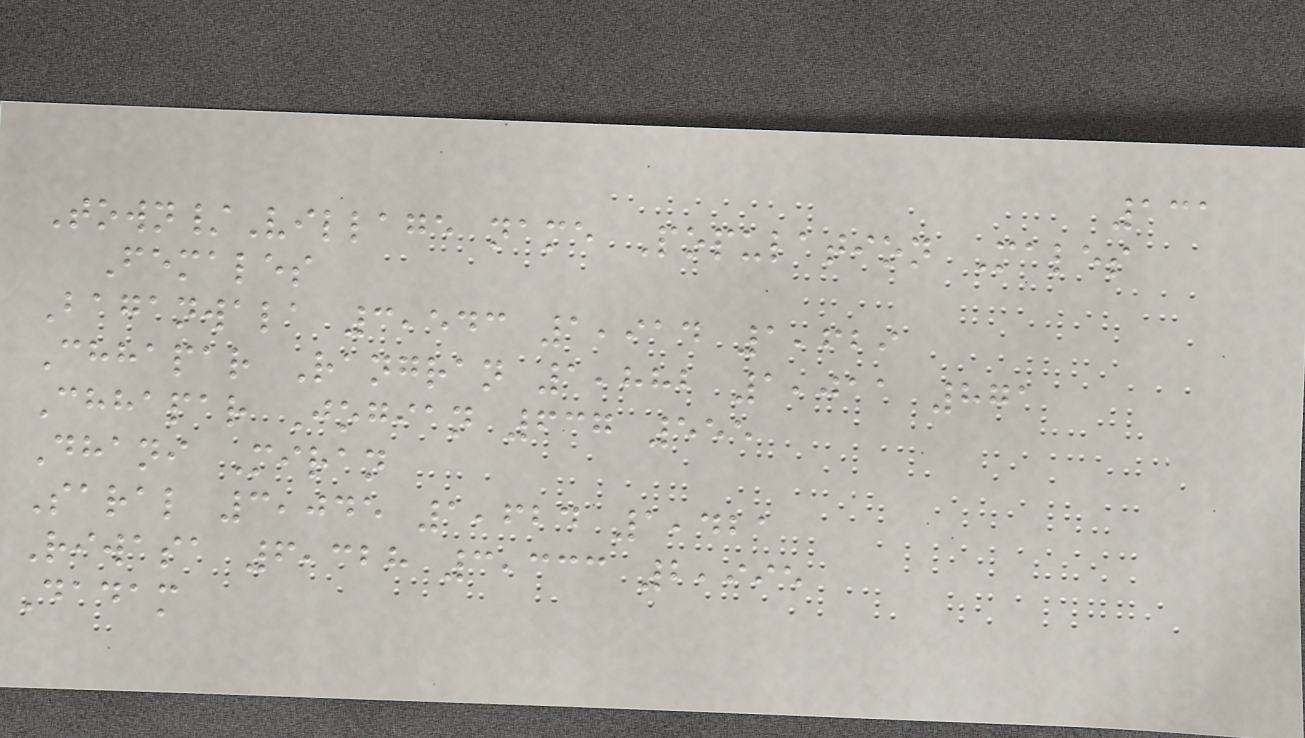131
Town/Village name Population Males
Females
Baganwala 3,543 1,914 1,629
Chhapar Rangran 1,882 1,011 871
Chhapar Jogian 637 555
Dhani Miran
Saral 3,045 1,624 1,421
Riwasa 6,328 3,333 2,995
Dadam
